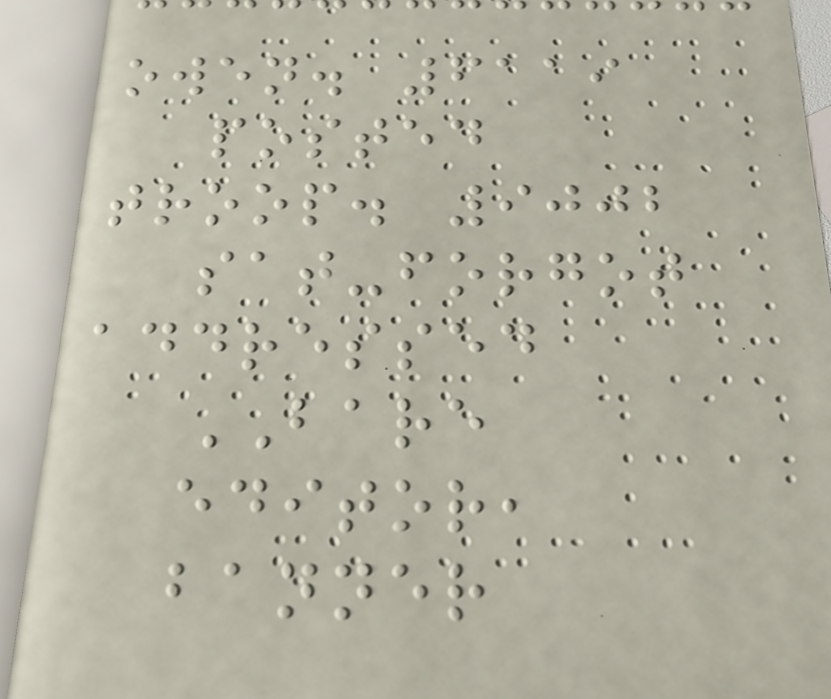owen. 6119
posted
troop. 9002
sat-forgot
addressed
BARE
editor,
banner
